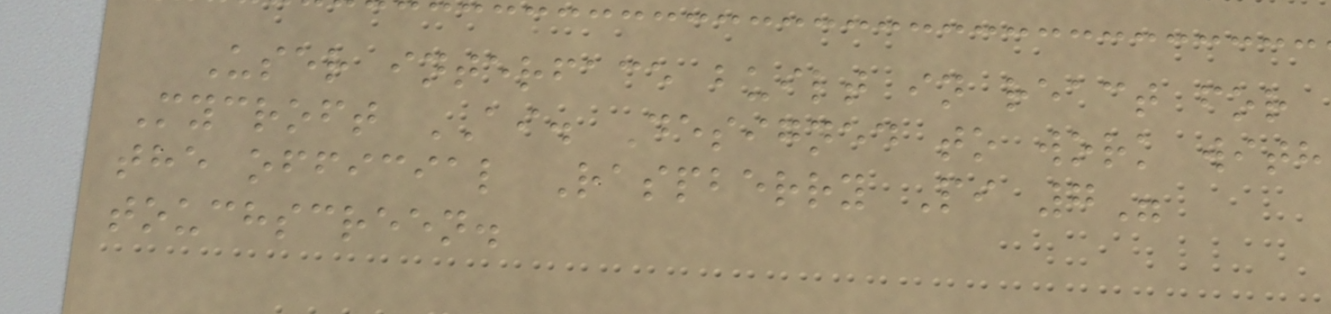User interface built in react for
Mycroft AI. Designed to work with
the official Raspberry Pi 7"
touchscreen.
